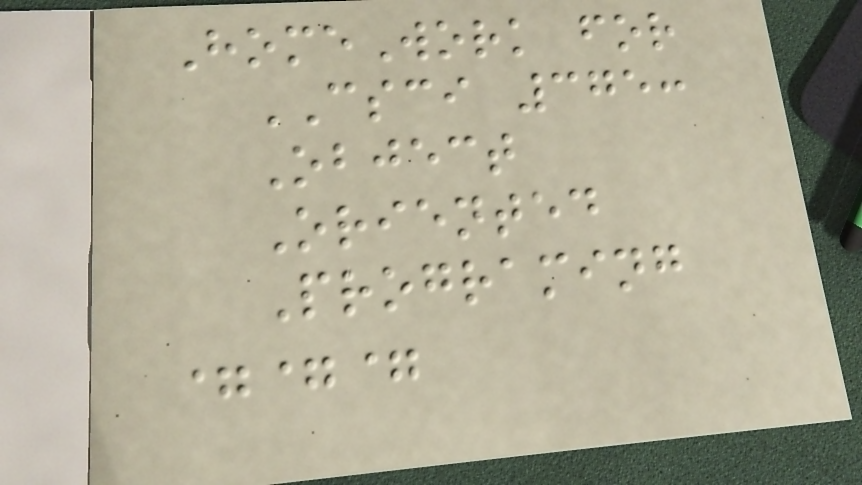HomeWork for
CSCI 375:
Object
Oriented
Programing
===
